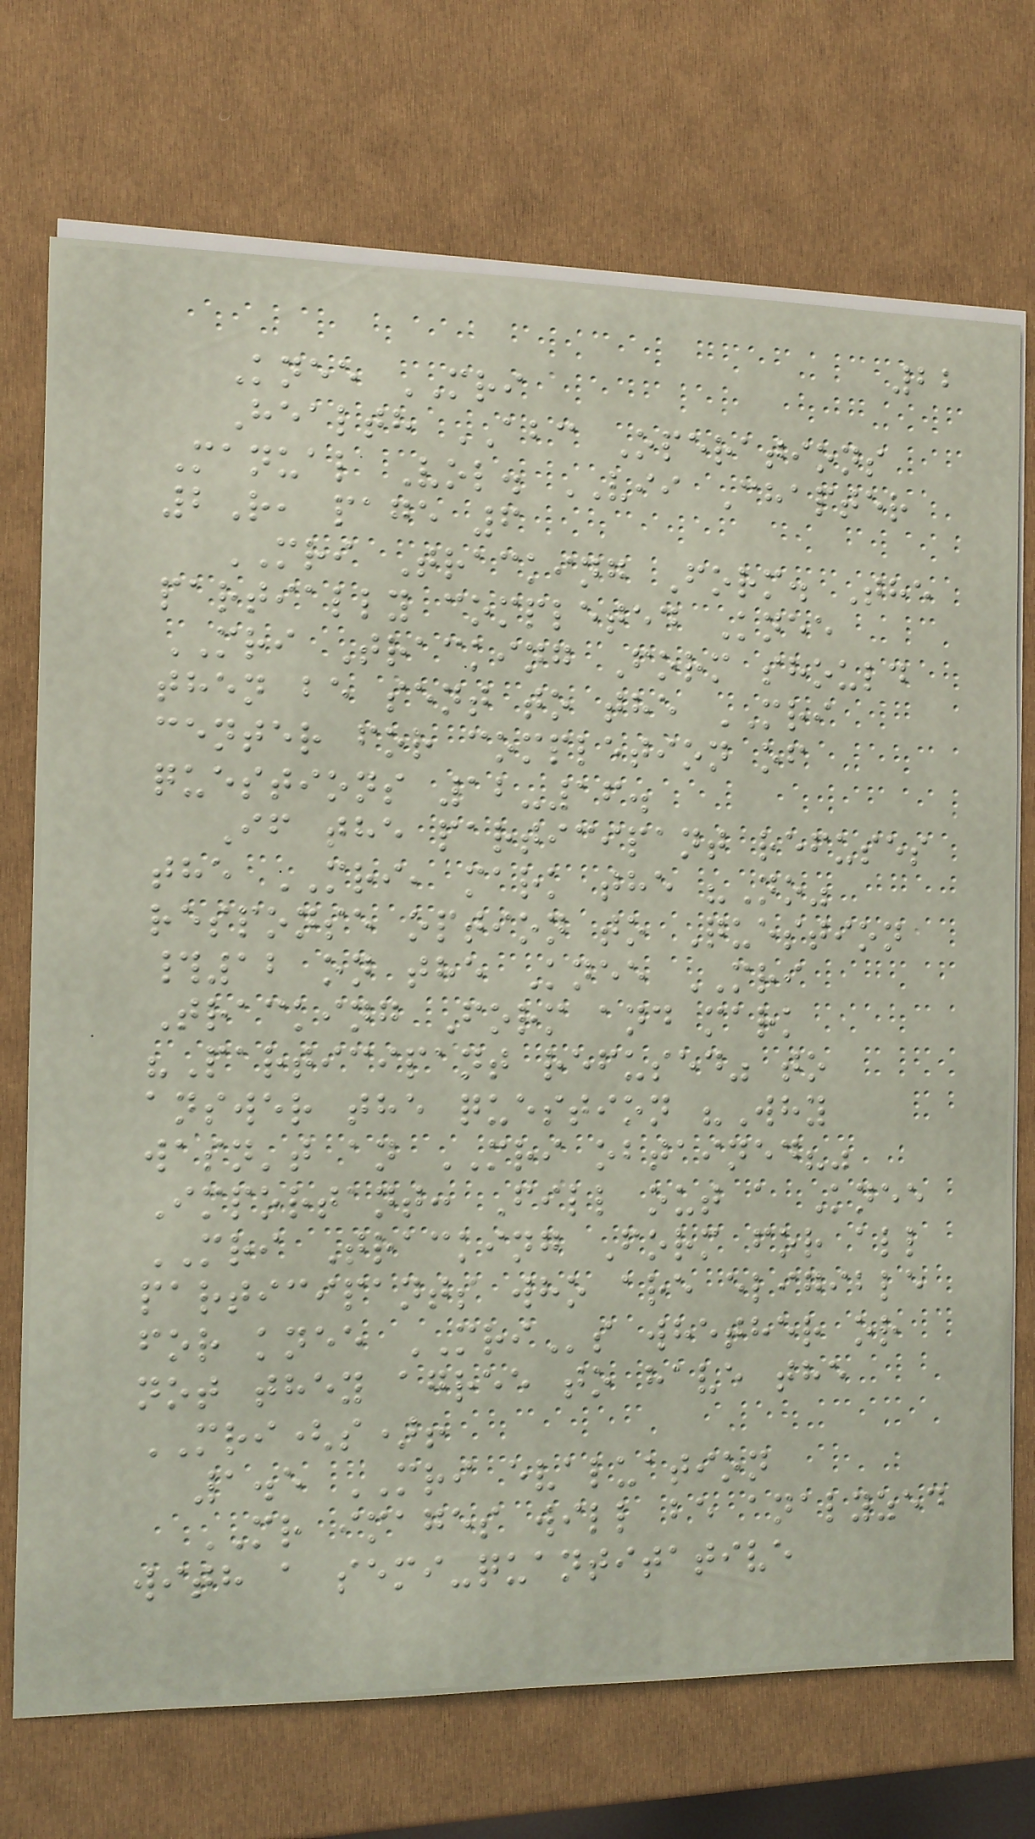22
Knee MRI
Health ABC Operations
Manual Vol. VII Chapter
2R, page 6
MRI Tracking Form. The
partially completed Knee
MRI Tracking Form should
then be sent to the MRI
center for completion of
questions 12-16.
If the participant refuses
the MRI, mark the "No"
response option to Question
#12 on the Knee MRI
Tracking Form and mark
"Participant refused" to
answer the question "Why
wasn't an MRI obtained?"
Important: Fill out a Knee
MRI Tracking Form for all
participants who are eligible
for knee MRIs whether or
not they agree to have the
MRI(s)!
1.5 MRI evaluation
MR images will be analyzed
with a semi-quantitative
